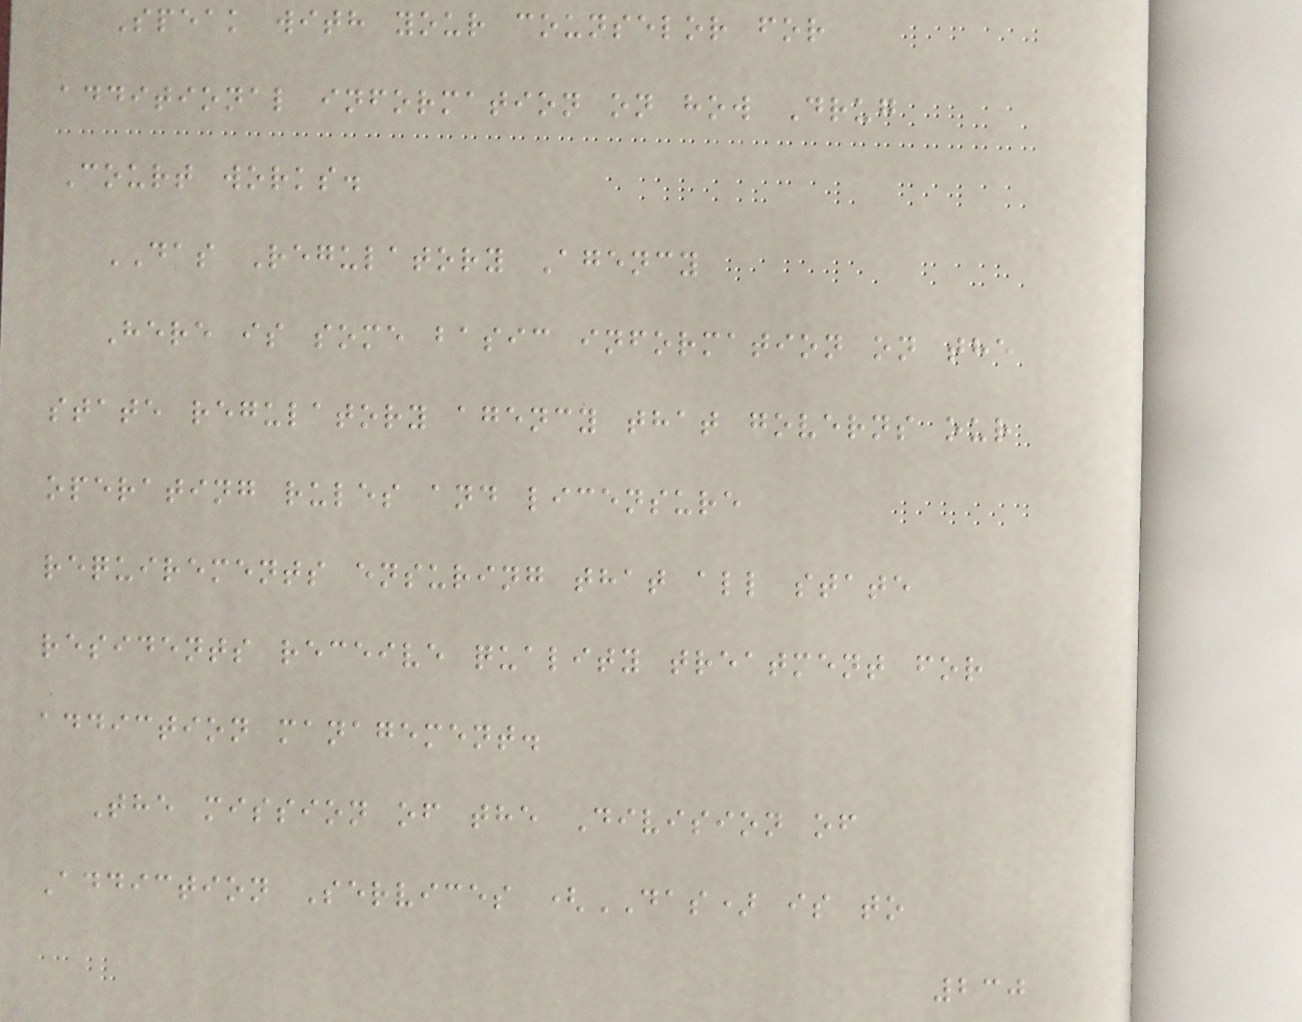Speak with your counselor for
additional information on how Drug
Court works.
DAS Regulatory Agency
Here is some basic information on the
state regulatory agency that governs our
operating rules and licensure
requirements ensuring that all state
residents receive quality treatment for
addiction management.
The mission of the Division of
Addiction Services (DAS) is to
230
